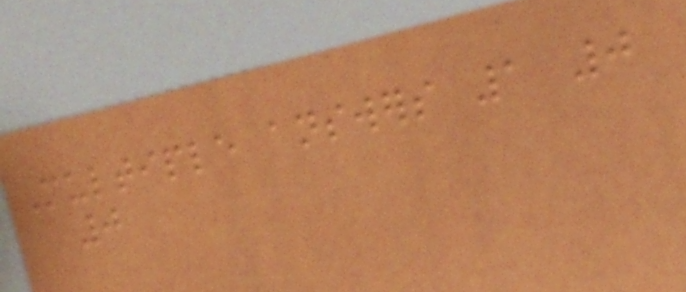Multiple answers 1 0
0
